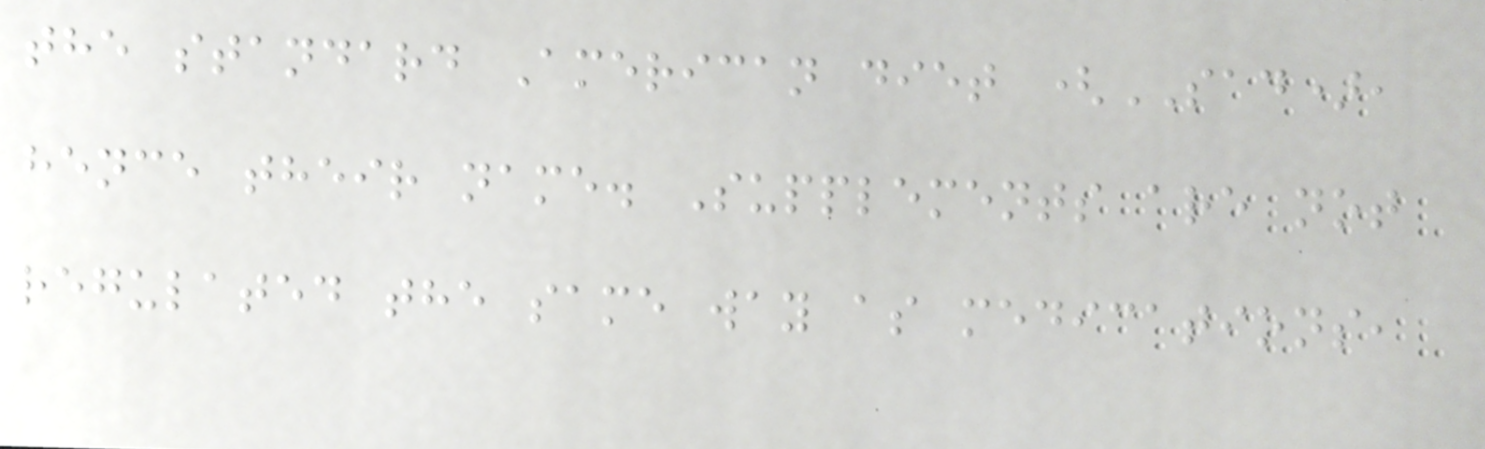the standard American diet (SAD),
hence their name. Supplements are not
regulated the same way as medications,
